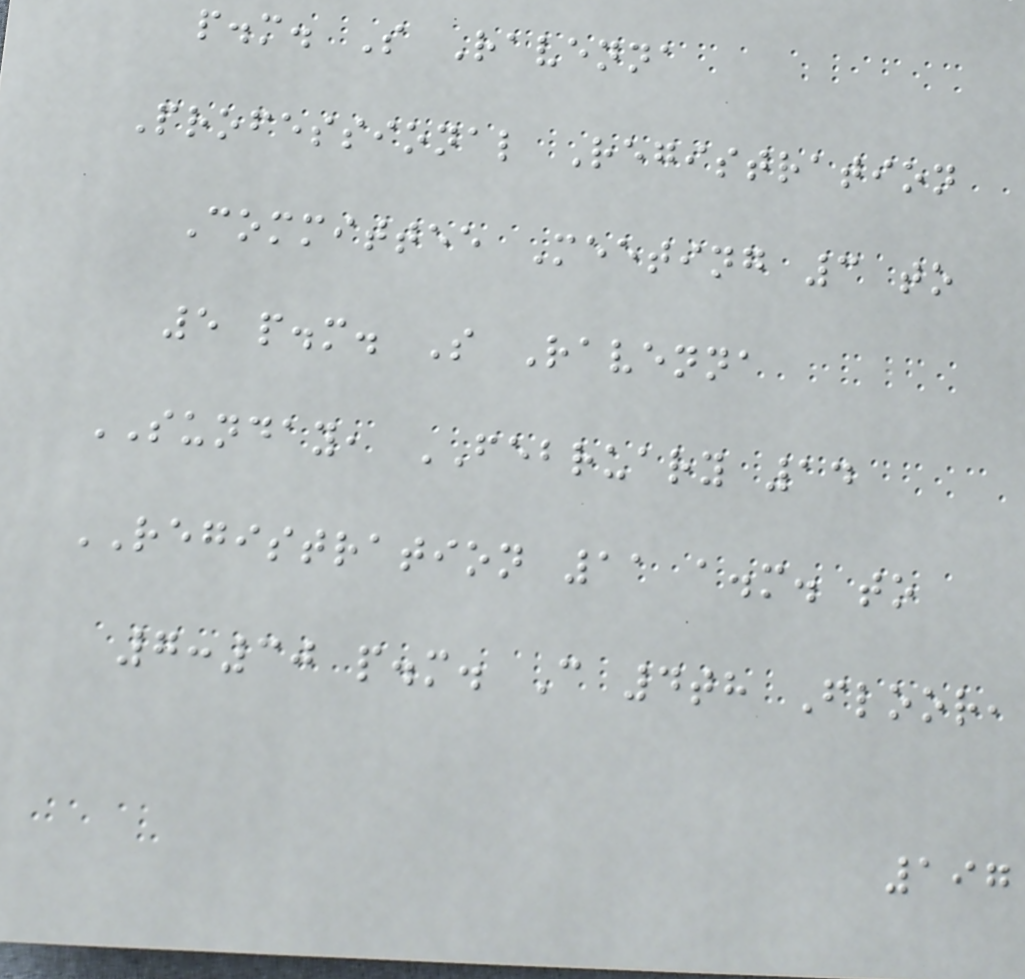p.m. S Ravenna
Professional Registration
Committee Meeting 3 to
5 p.m. S Ravenna
SUNDAY, FEBRUARY 14
REGISTRATION 11 a.m. to
7:30 p.m. C 4th Floor,
197
